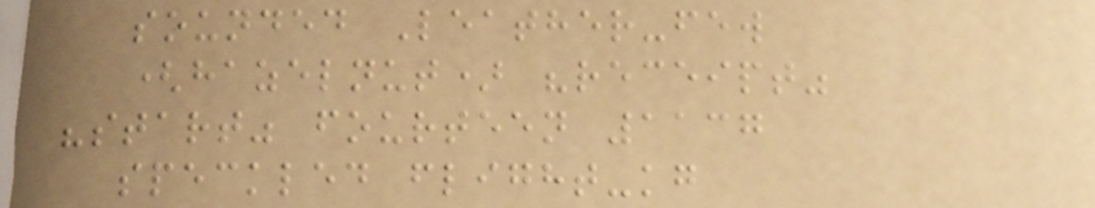sounded Leather-few
(hazelnut) "receipt"
"start" fourteen 1137
speckled flight-kg
